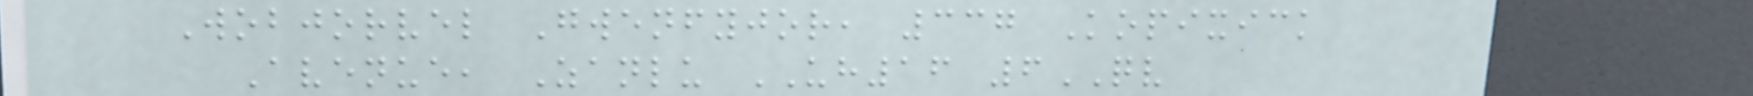Wobjorvel Gwenfyjor, 337 Kopixick
Avenue, Zanlu UH16 6QV
